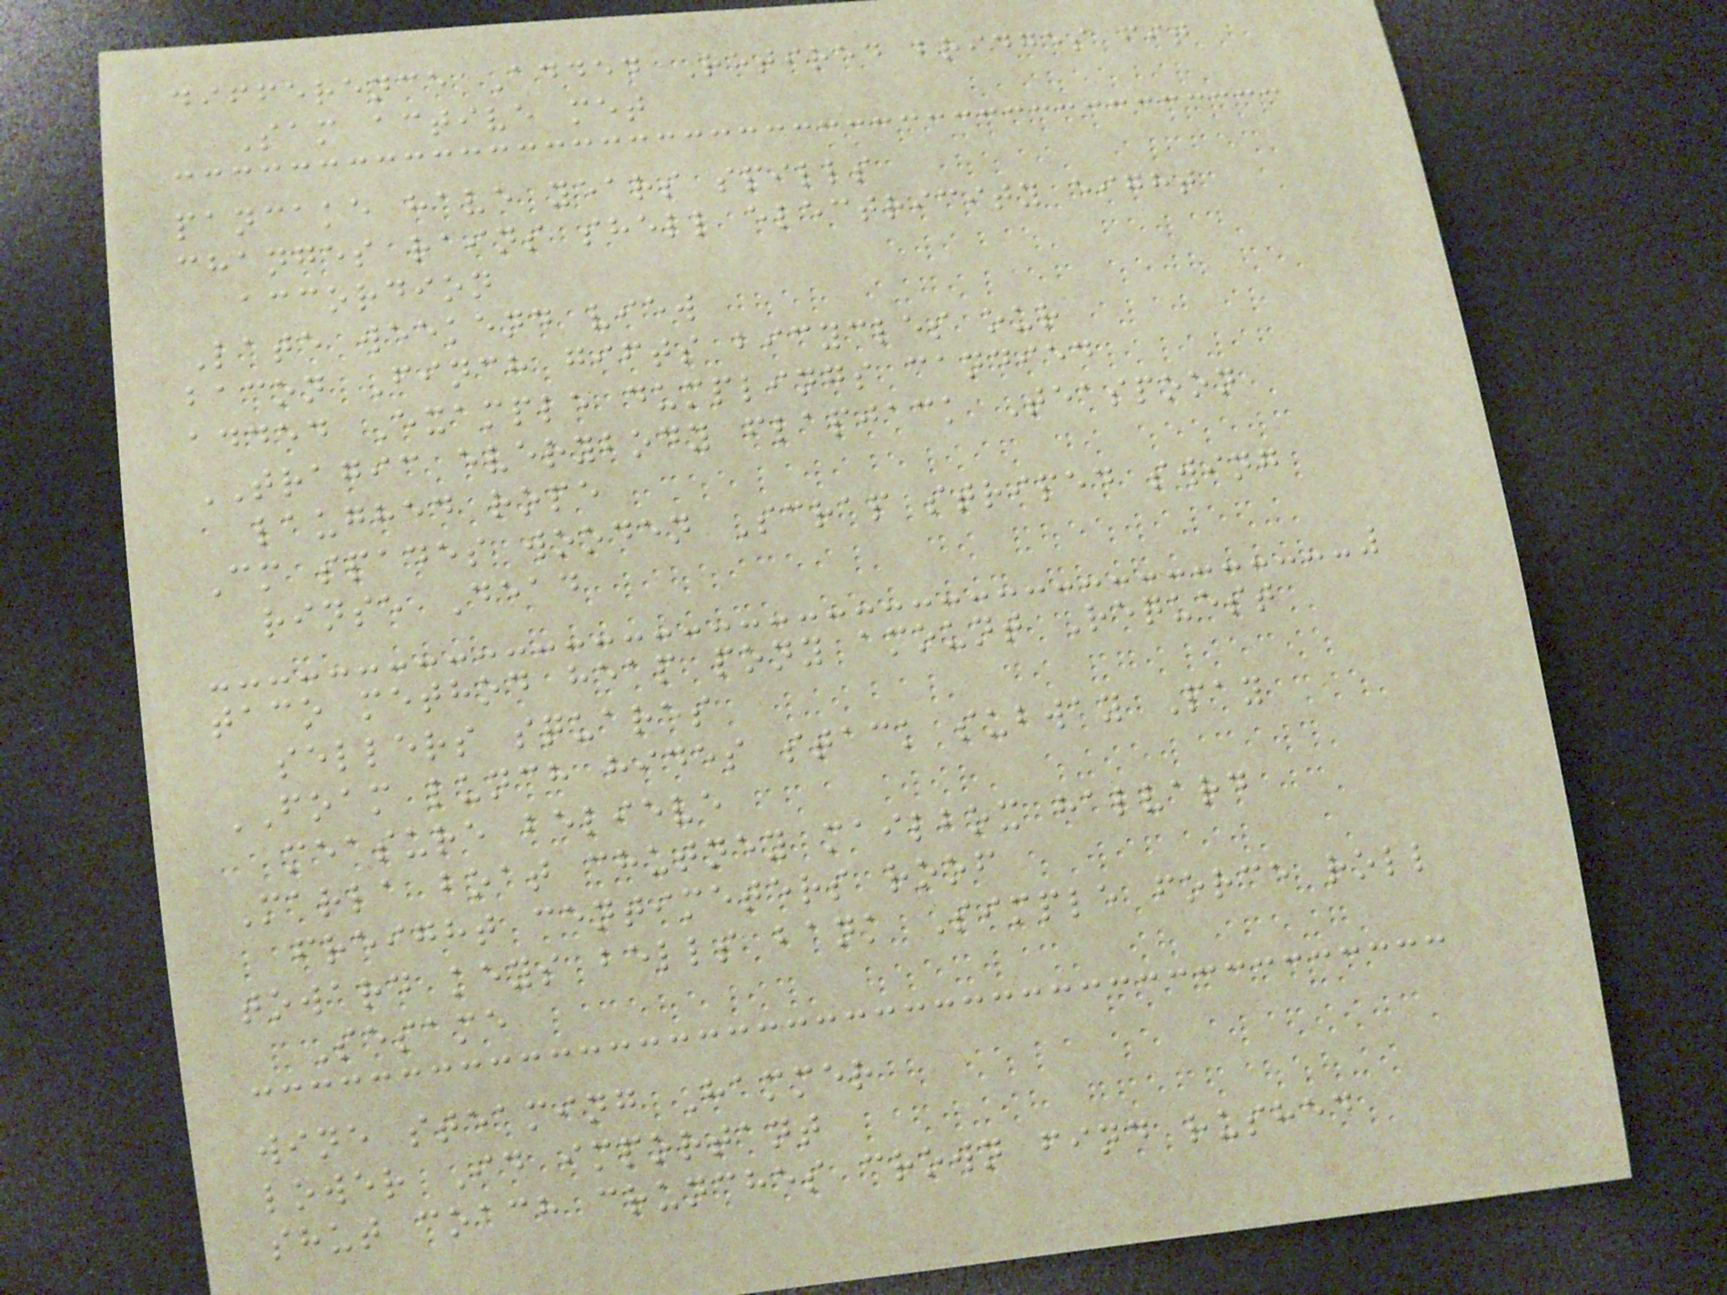difference Added Retired bridges fit
Sam active met
pancake have years spills
changes rains shell electricity eight
accordion
Late weekend view
bacon Finch gifts bicycles our
added Example dumplings candied
TRAGIC everybody flapjack Teaspoon
laughed rope
Cm spades wooden Scrap striped swing
rinse Dead
taco method heap pony amount Request
sellers squares
FOAM lunch hides stack subway Pay
measure believe
Marla boat chutney mailbox halvard
freight centimeters roof
toward keys bells bank Simple force roll
Sesame
wine steaming Hammer
lower Id important
shut coach crunches crown find rushed
